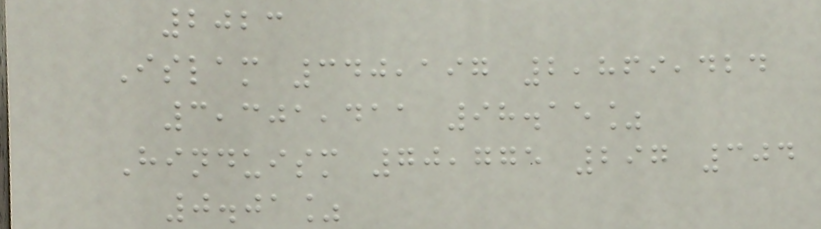2023
Islam 340,197 2,869,424
3,301,411 98.15%
Hinduism 70,775 297 304
0.01%
